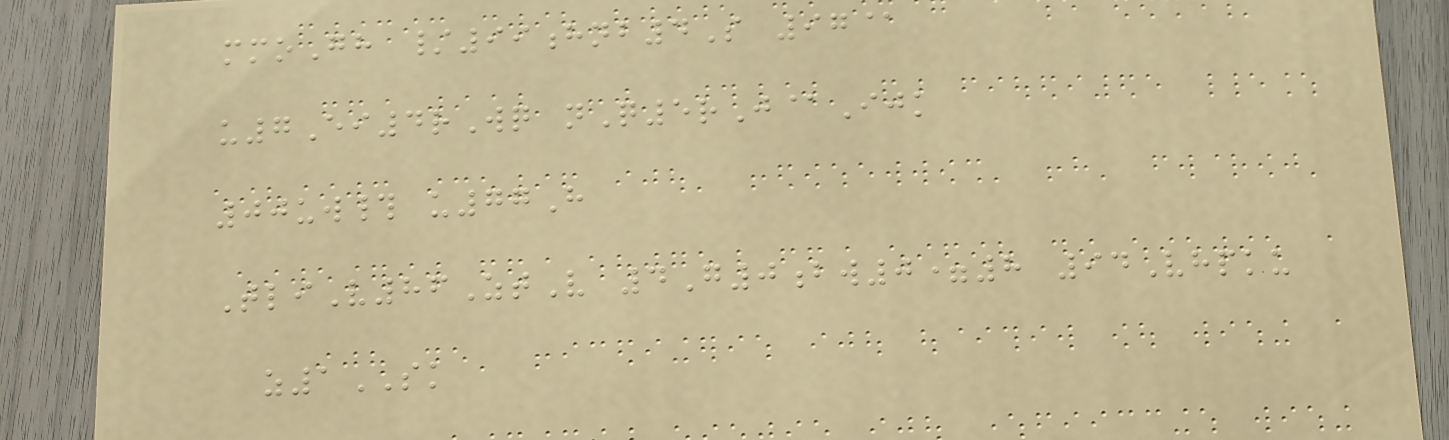mmoGh /99hnb4S 97@
u7Ei4rWq nQ5rJ@Ijk
00uw# u77H
TliV86ZtV 4G0bw0=8 94Vhpku
z1SK
